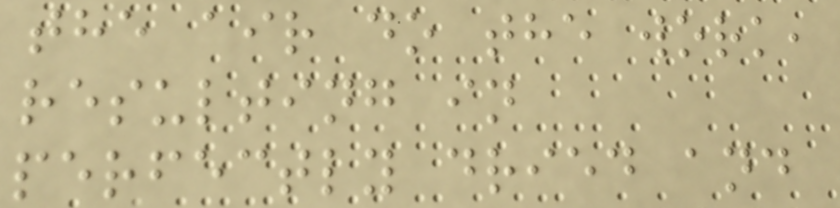the air do the work,
resulting in
perfectly dried and
